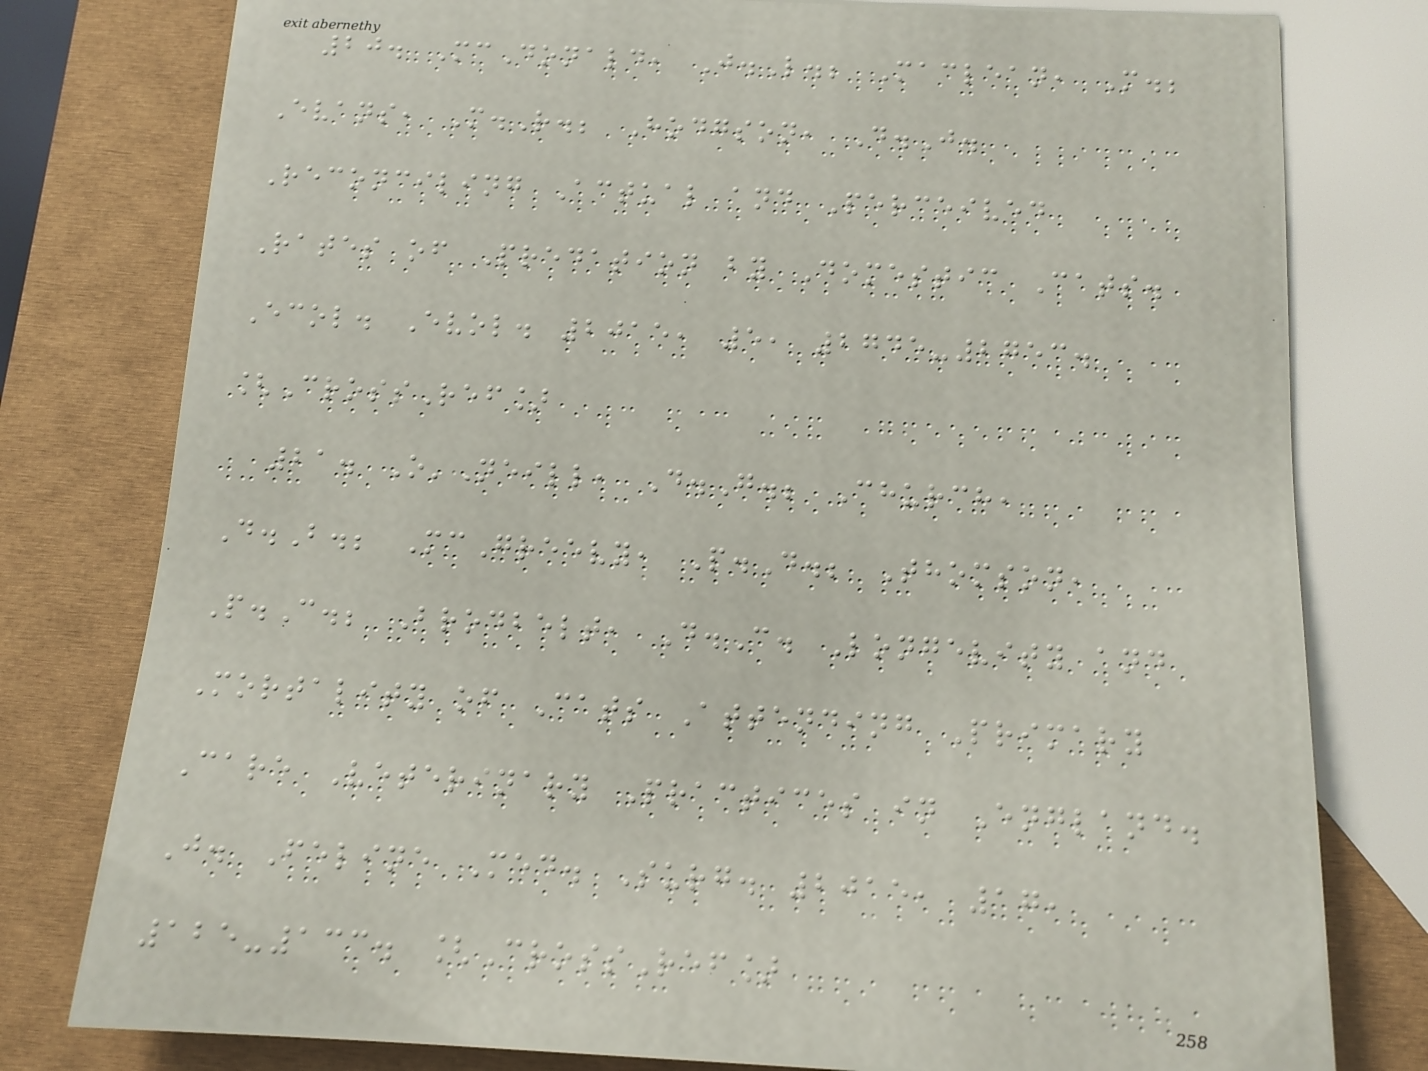20. McDonald, J.L.; Maclean, M.;
Evans, M.R.; Hodgson, D.J.
Reconciling Actual and Perceived
Rates of Predation by Domestic Cats.
Ecol. Evol. 2015, 5, 2745-2753.
[CrossRef]
21. O'Neill, D.G.; Church,
D.B.; McGreevy, P.D.; Thomson,
P.C.; Brodbelt, D.C. Longevity and
Mortality of Cats Attending Primary
Care Veterinary Practices in England.
J. Feline Med. Surg. 2015, 17,
125-133. [CrossRef]
